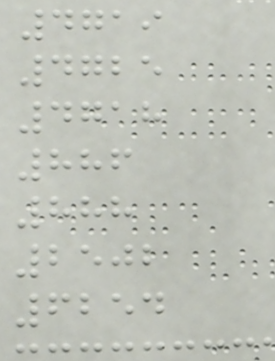4719
4725
4718
886
888
2502
6254
